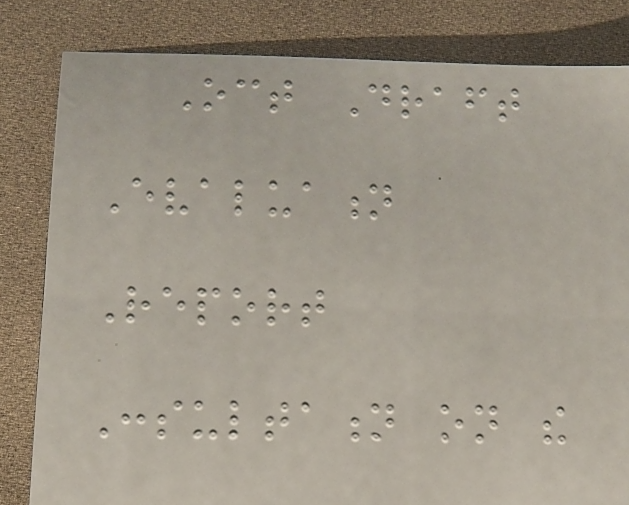Oct Draft
Evaluation
Report
Consultation on the
